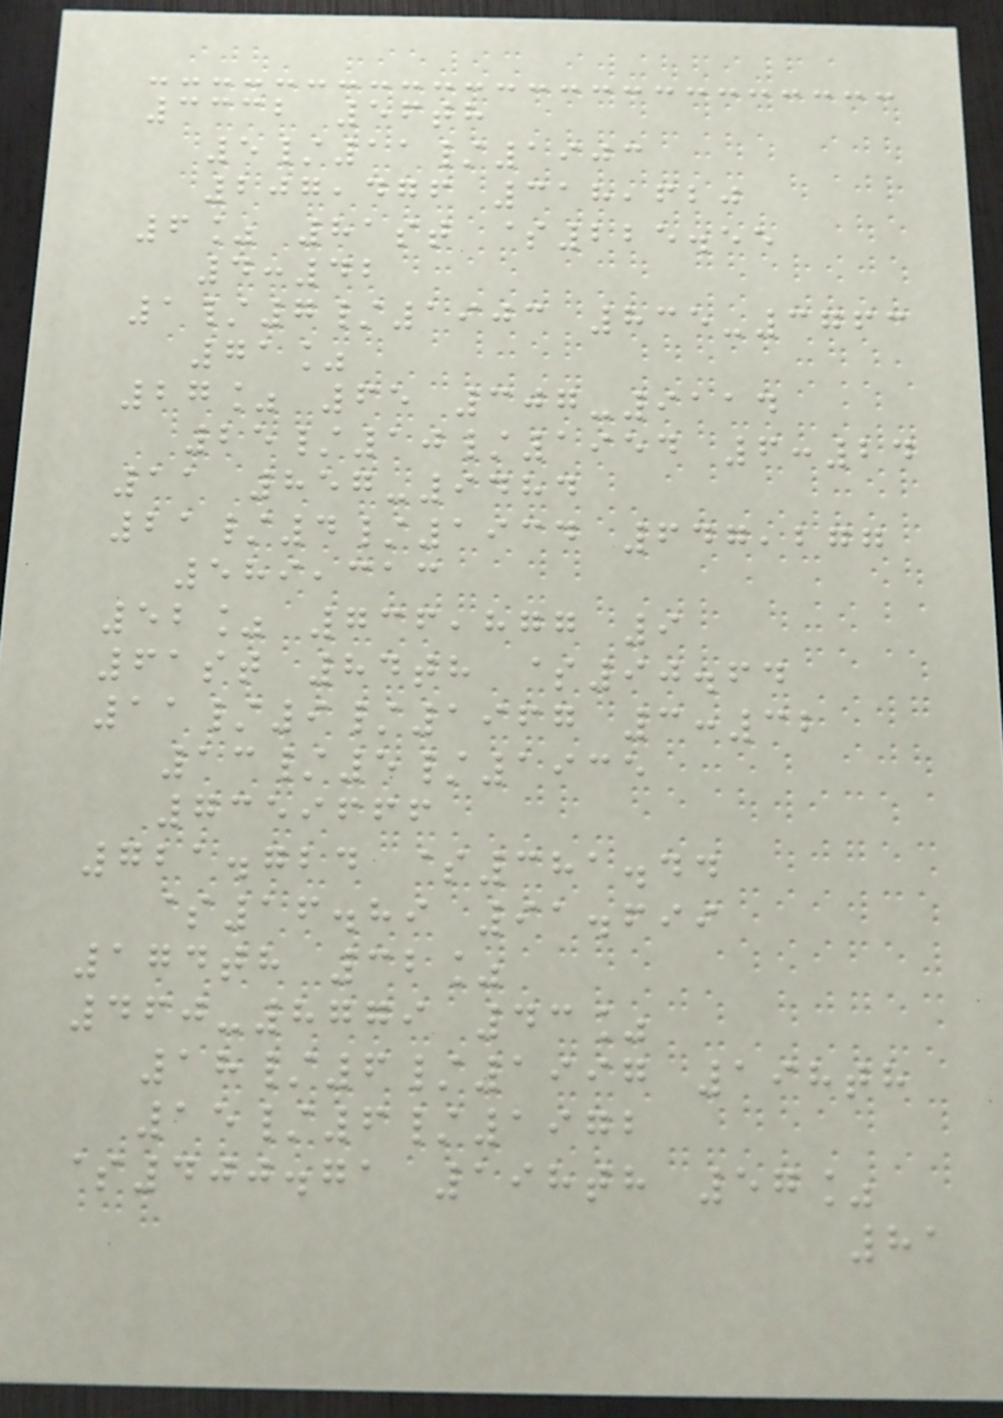3332 56th
5/11/1903
207,476 318,620
6% 81st $225.55
4:42
1/7/1903 835-3763
71%
27% 65 307-9114
25/10/1954 6:24
11 857-9484
21/4/1934 647,277
589,313
52% 736,877 9
61st 84th $90.64
11/9/1967 3:32
13/5/1935
7359666
721.724 $381.44
$16.89 91.699
174th 32%
460-8779 43%
18/6/1997 198th
15/6/1972
$400.71 198th 57%
81
